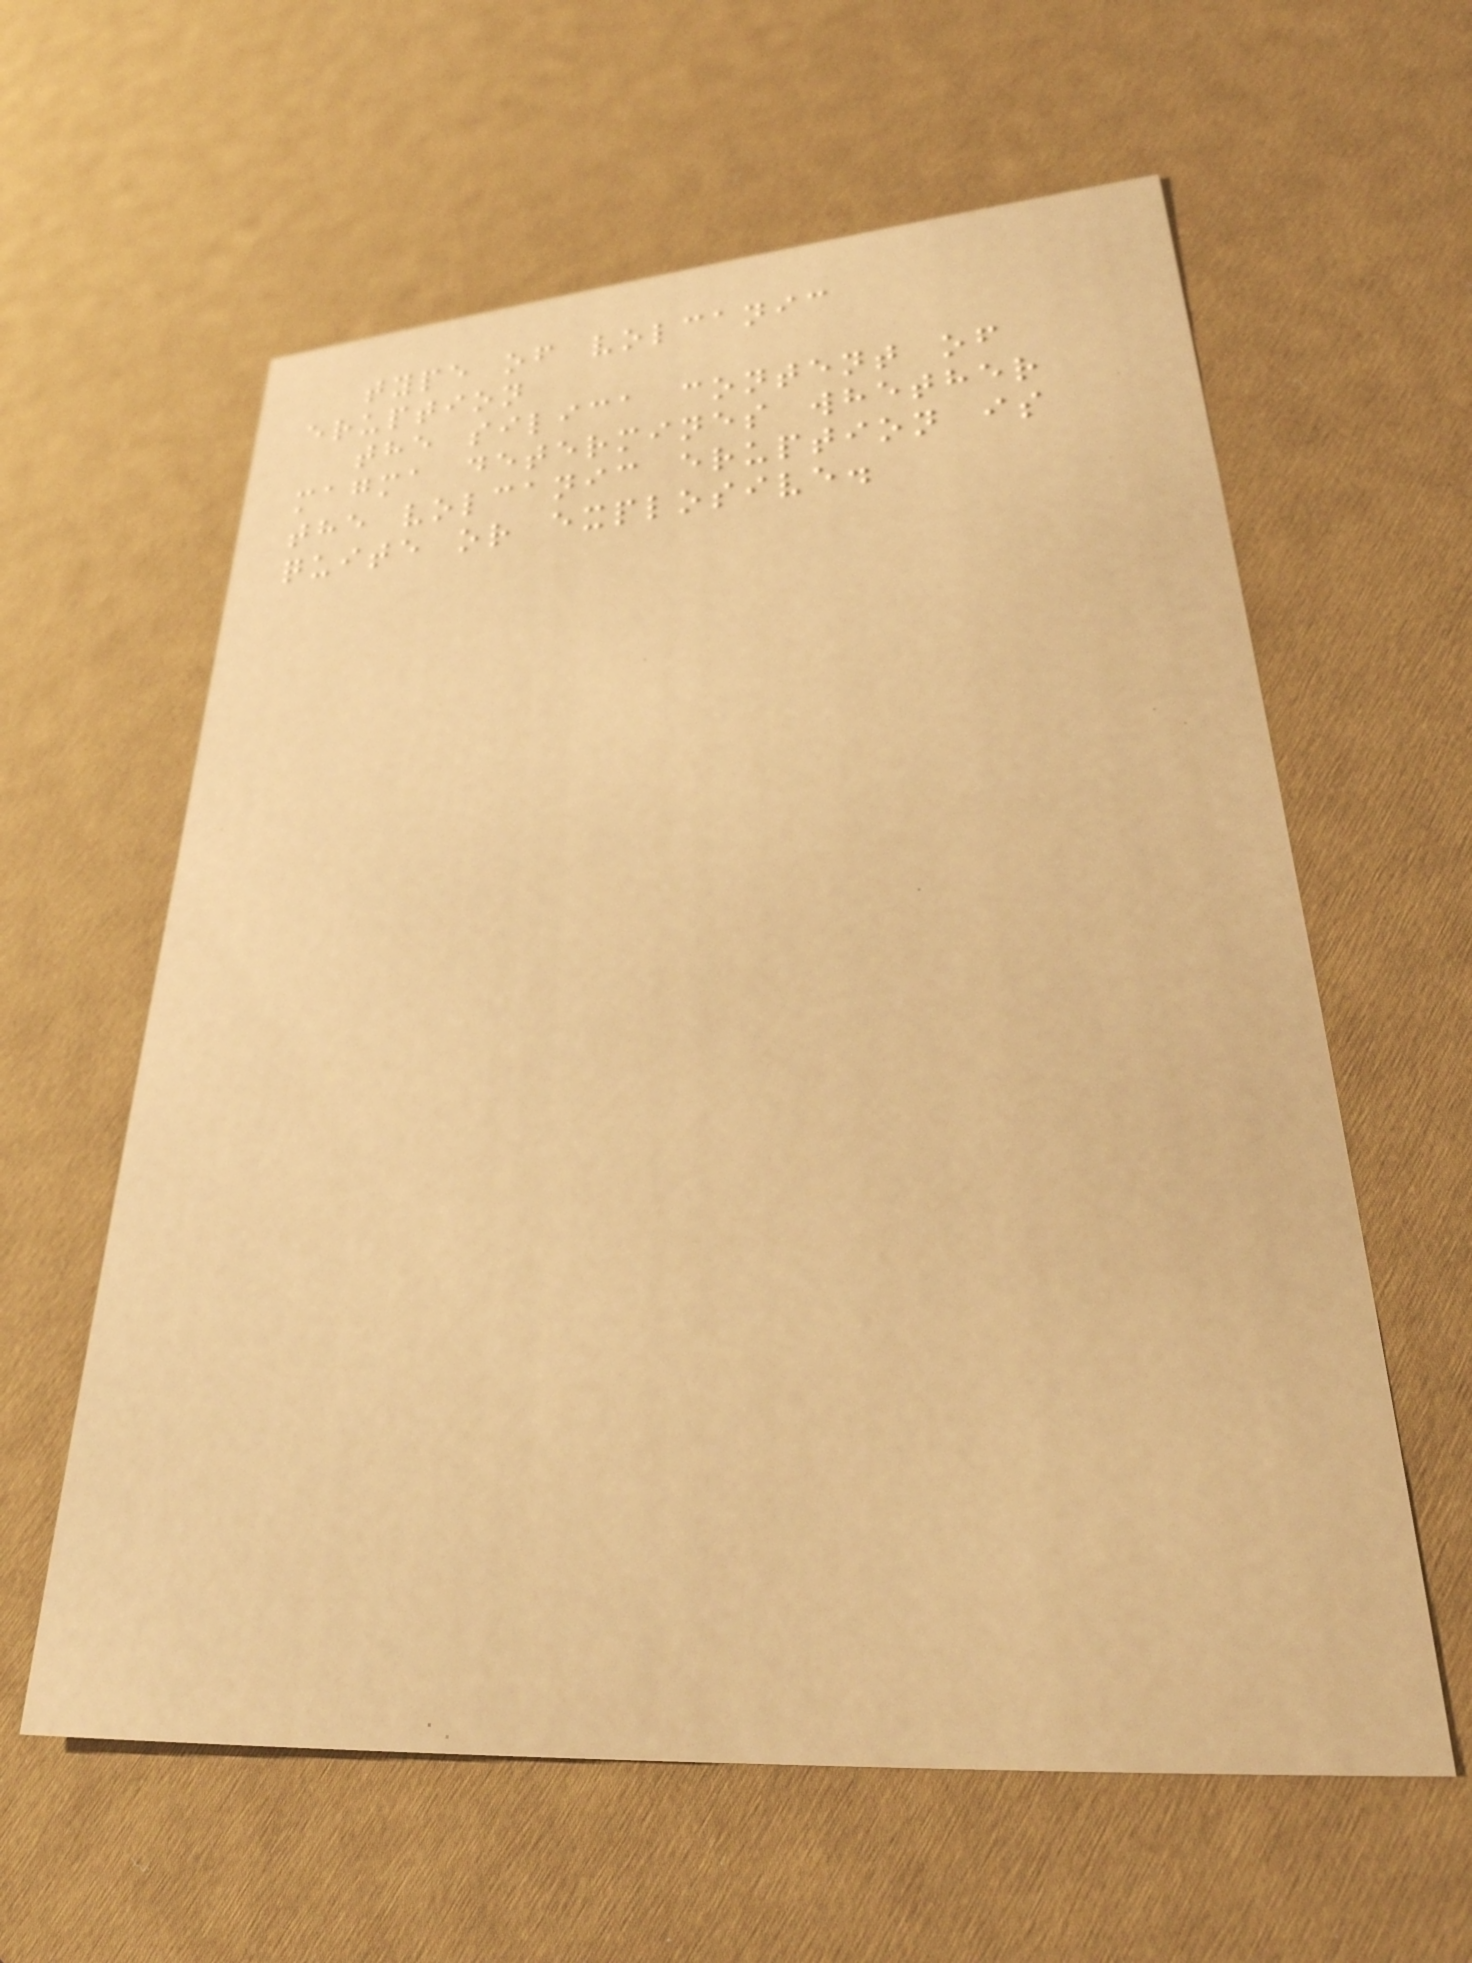type of volcanic
eruption
the silica content of
magma determines whether
the volcanic eruption is
quite or explosive.
